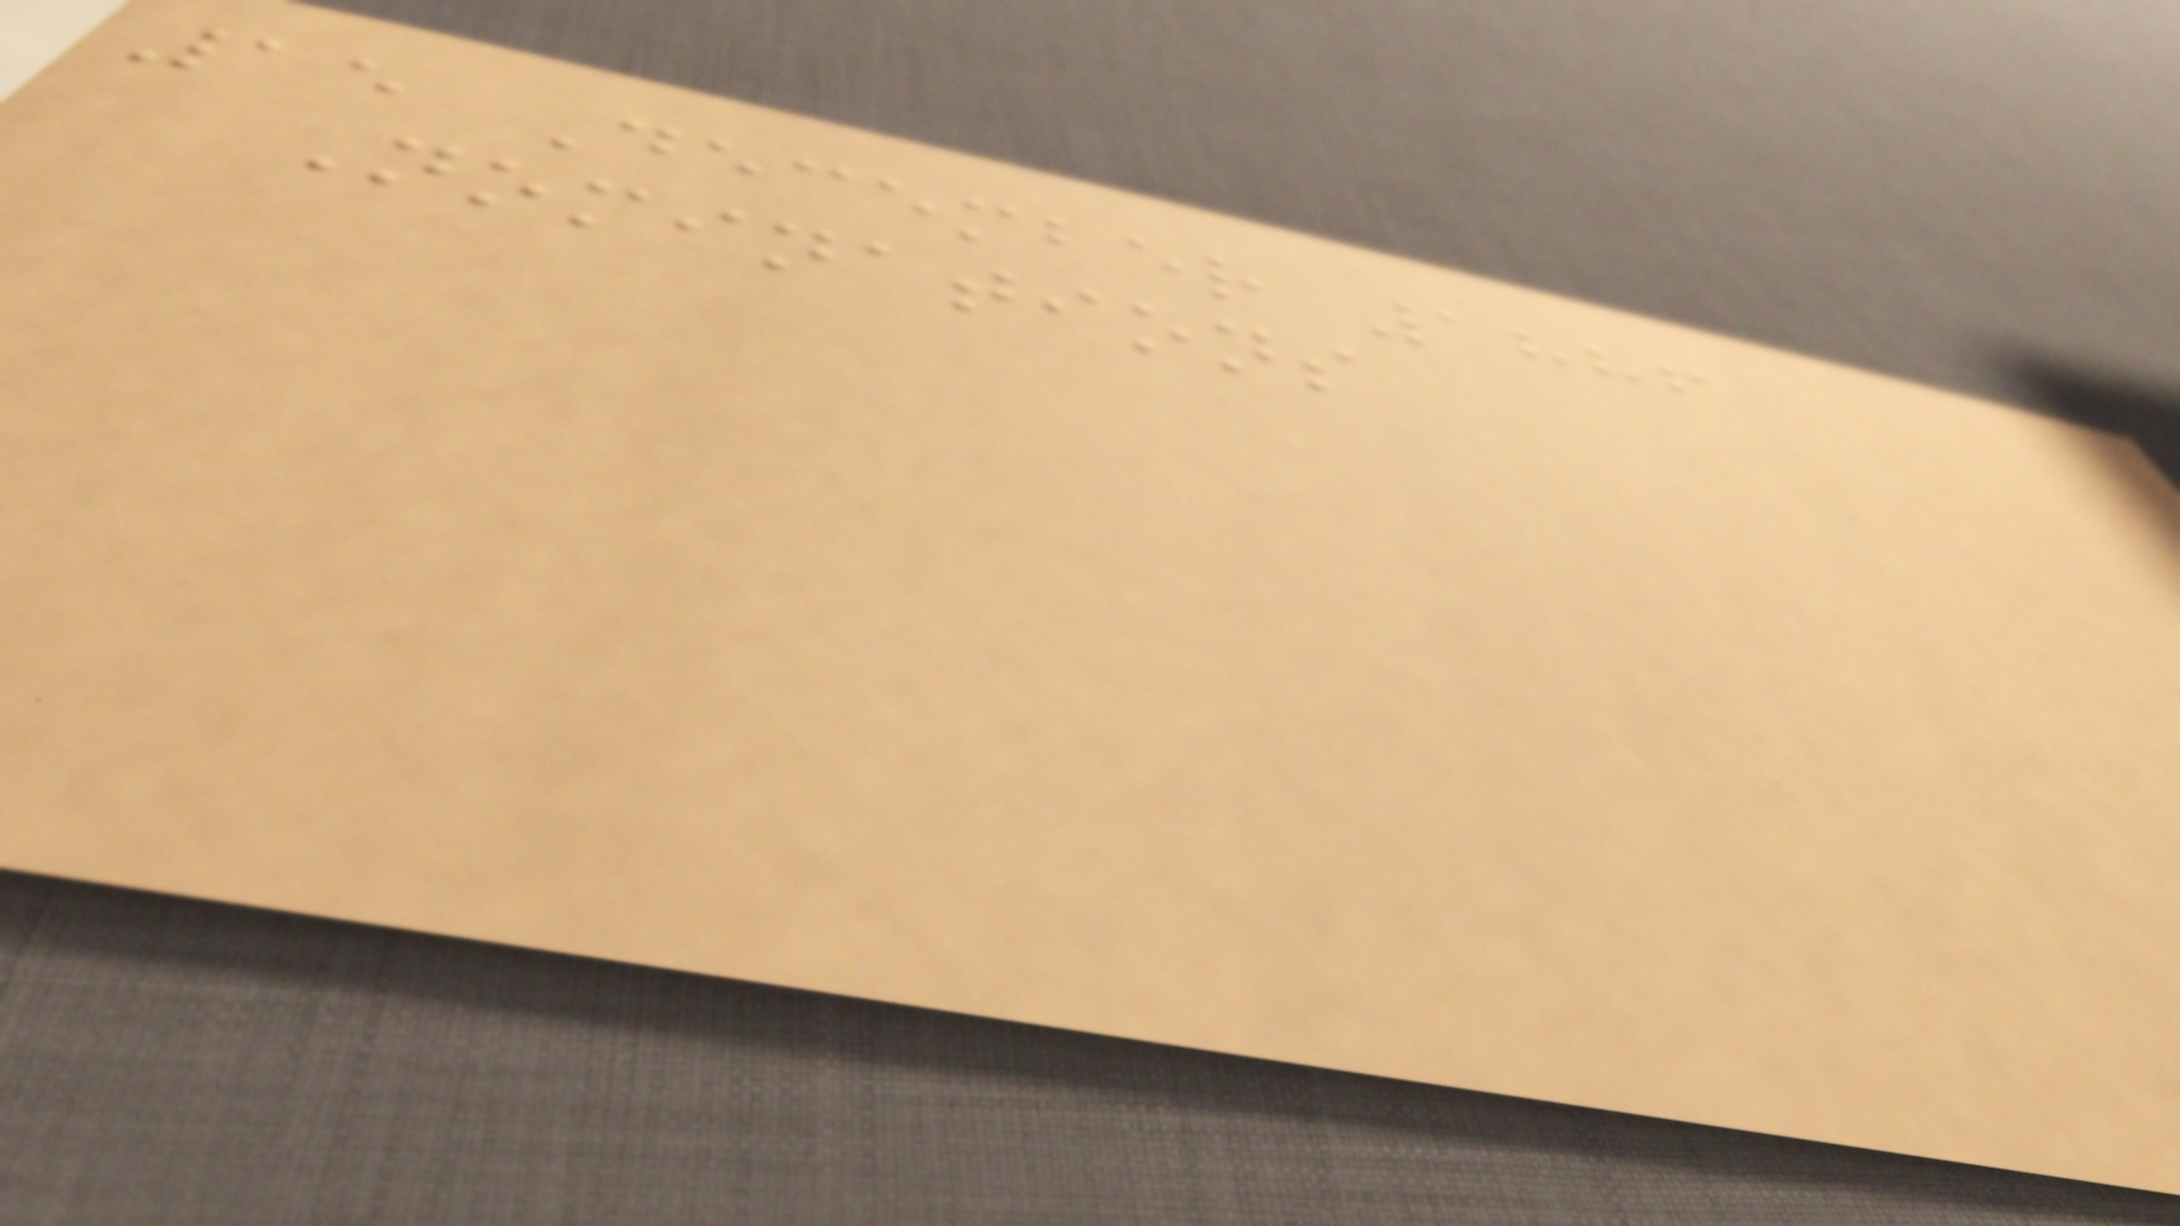15 December 1886
Nominations
